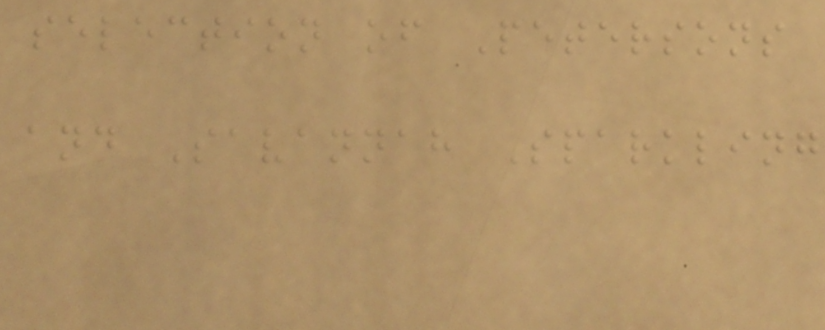selection of Petersons
and Savannah Sparkling
